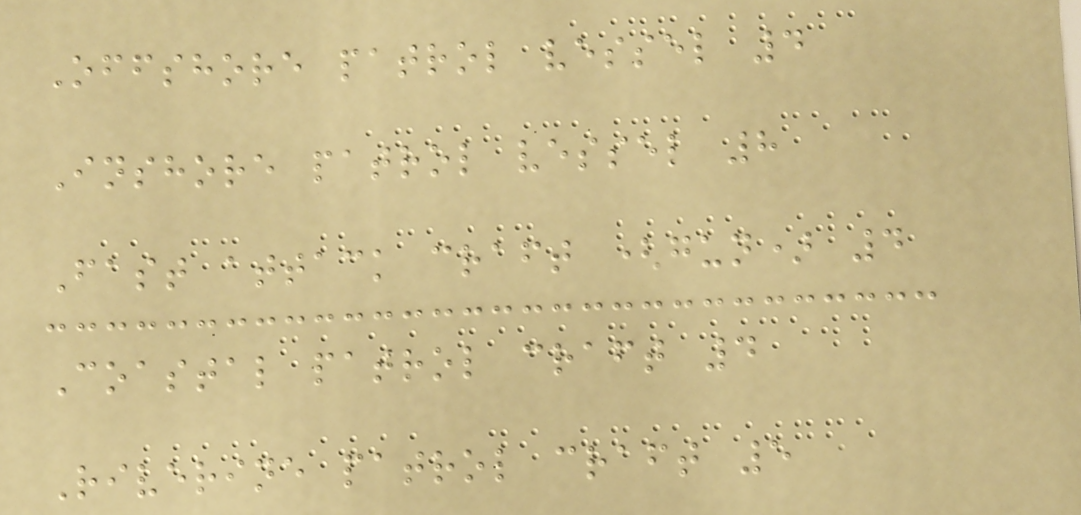Offshore patrol vessel 4
Inshore patrol vessel 8
Fast attack craft (gun) 4
Coastal patrol craft 4
Riverine patrol craft 5
